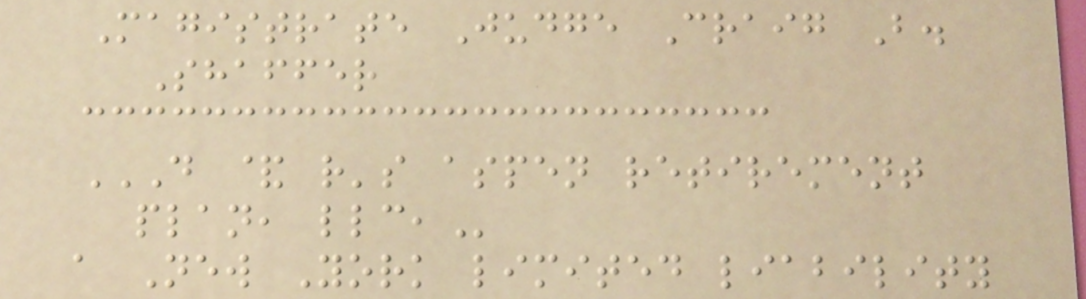Magistrate Judge Craig B.
Shaffer
D & R'S ASPEN RETIREMENT
PLAN, LLC,
a New York limited liability
